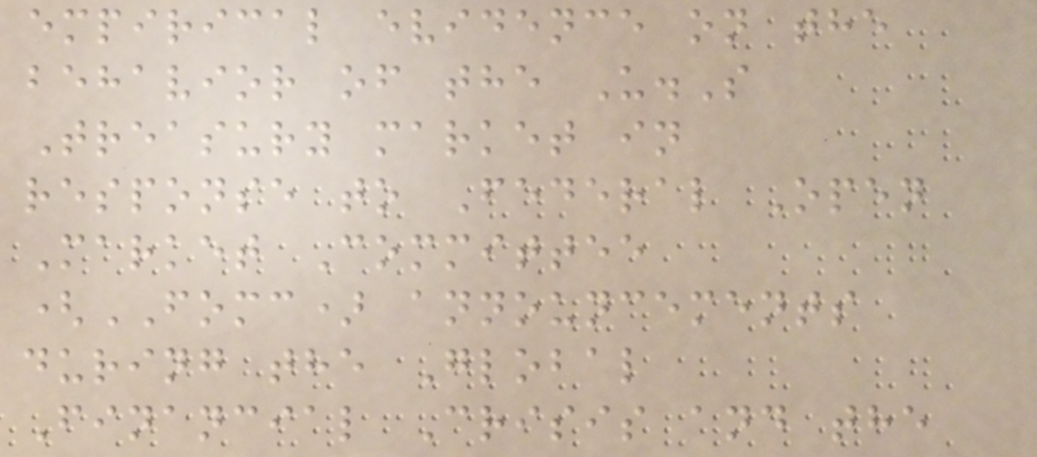empirical evidence on the
behavior of the U.S
Treasury market in
response to Federal Open
Market Committee
(FOMC) announcements
during the Global
Financial Crisis and the
